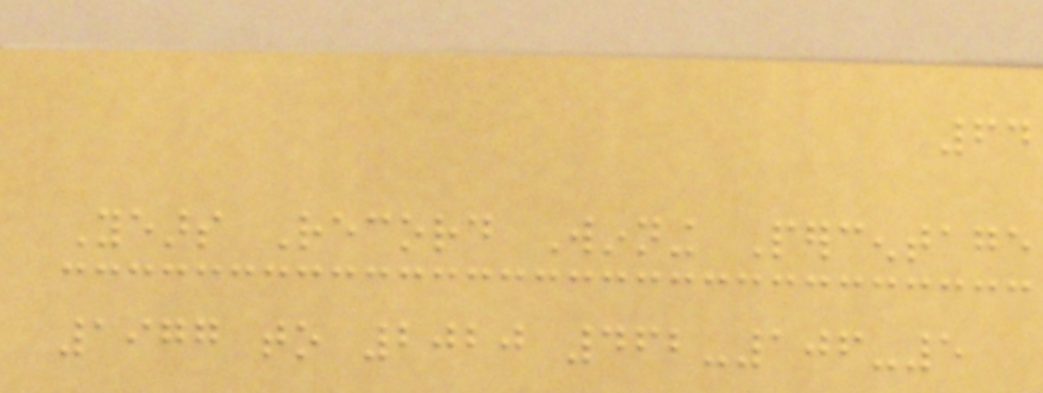64
Years Record Winning Percentage
1977 to 2020 462-106-5
